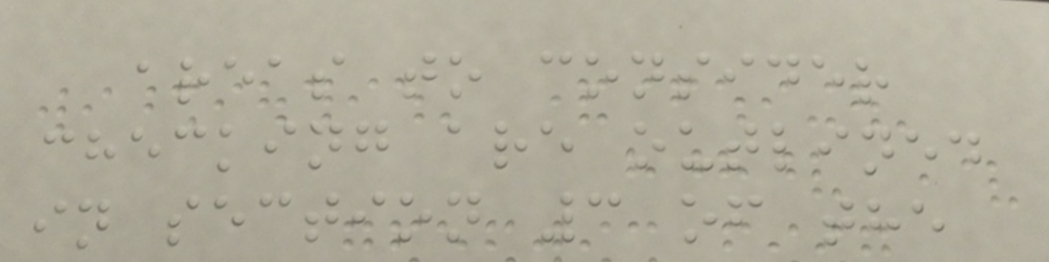areas to consider
checking are outlined
in section 3 of the
